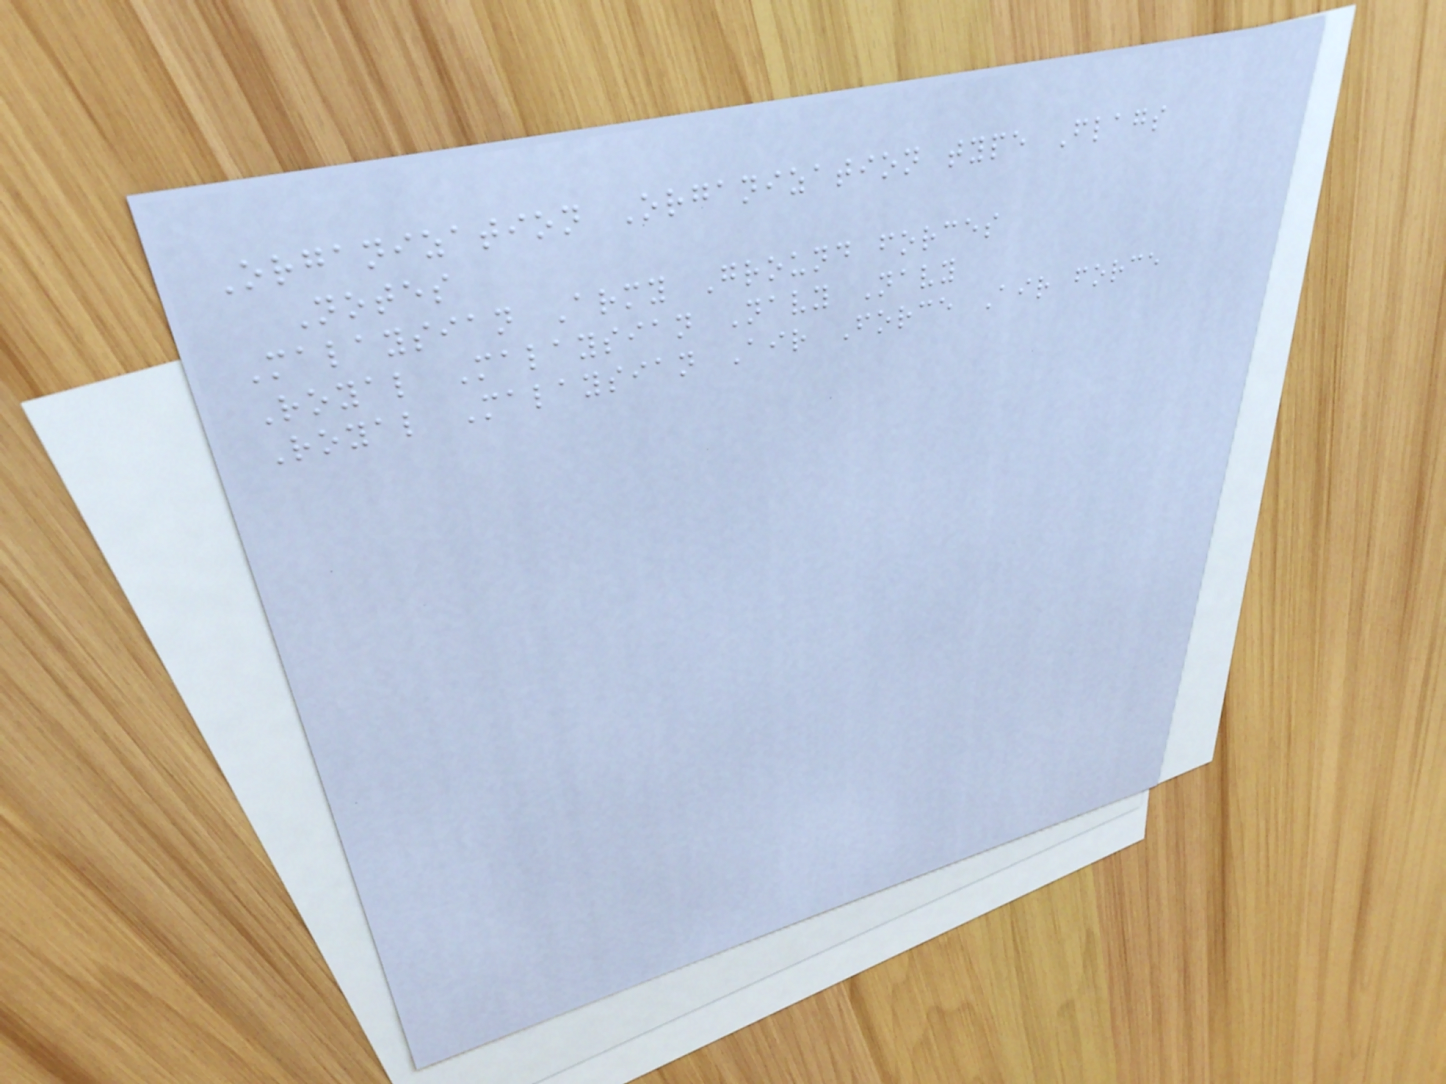Organization Organization type Flags
Notes
Malaysian Army Ground forces
Royal Malaysian Navy Navy
Royal Malaysian Air Force Air force
